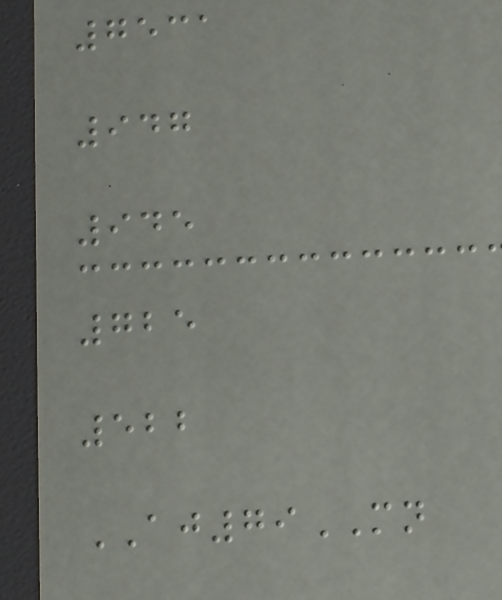7531
947
945
725
522
AJ79MN
